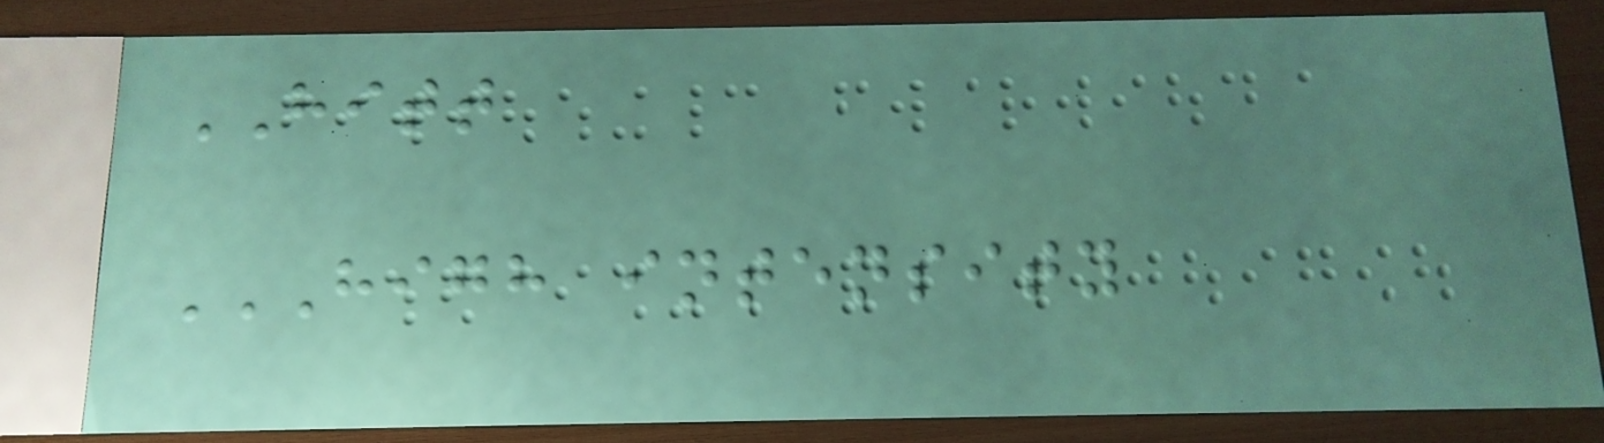HITT
HIGH INTENSITY
